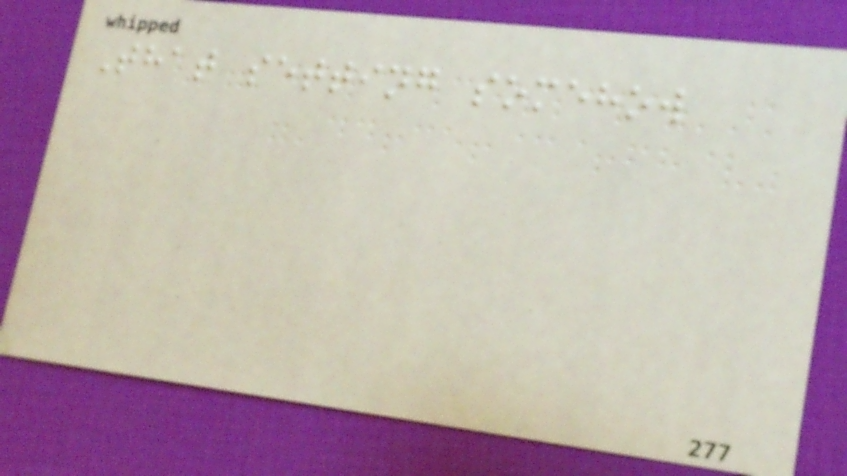That setting somehow
